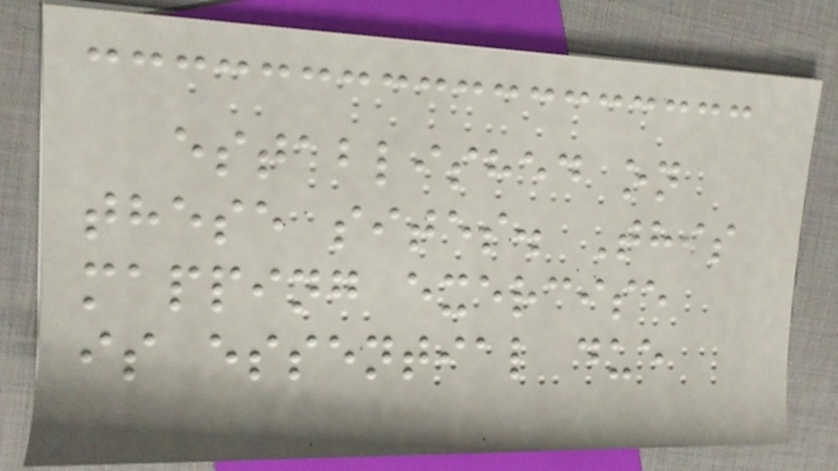established on
these sites. This
mapping exercise
is essential due
